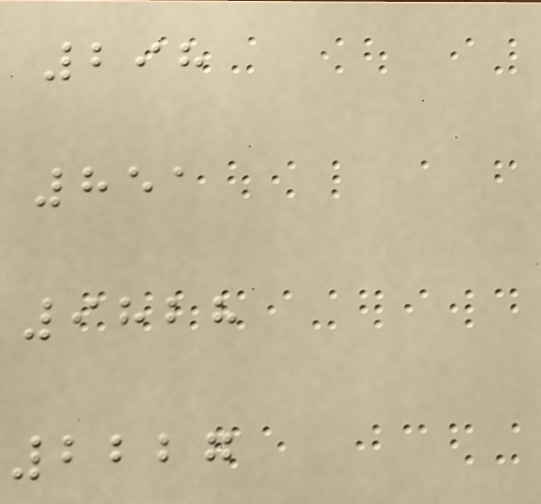298
851
9828
2227
